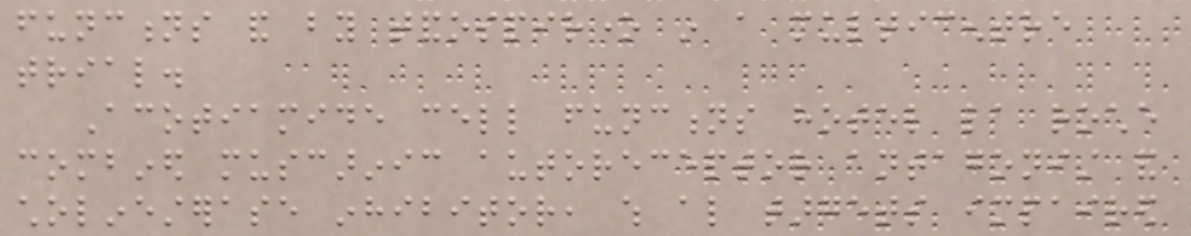functions and by tandospirone in a multicentre
trial.
Acotiamide cell functions hotel la roche
combined muscarinic autoreceptor antagonist and
cholinesterase inhibitor, which also targets impaired
